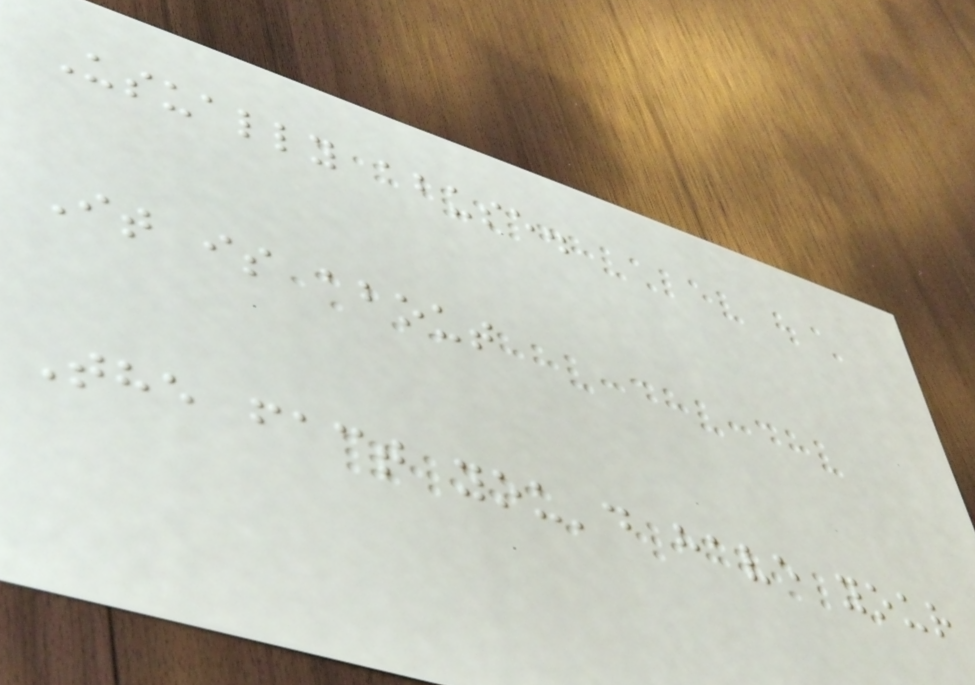Usually abuse.
It is about
The fact you'd have your
